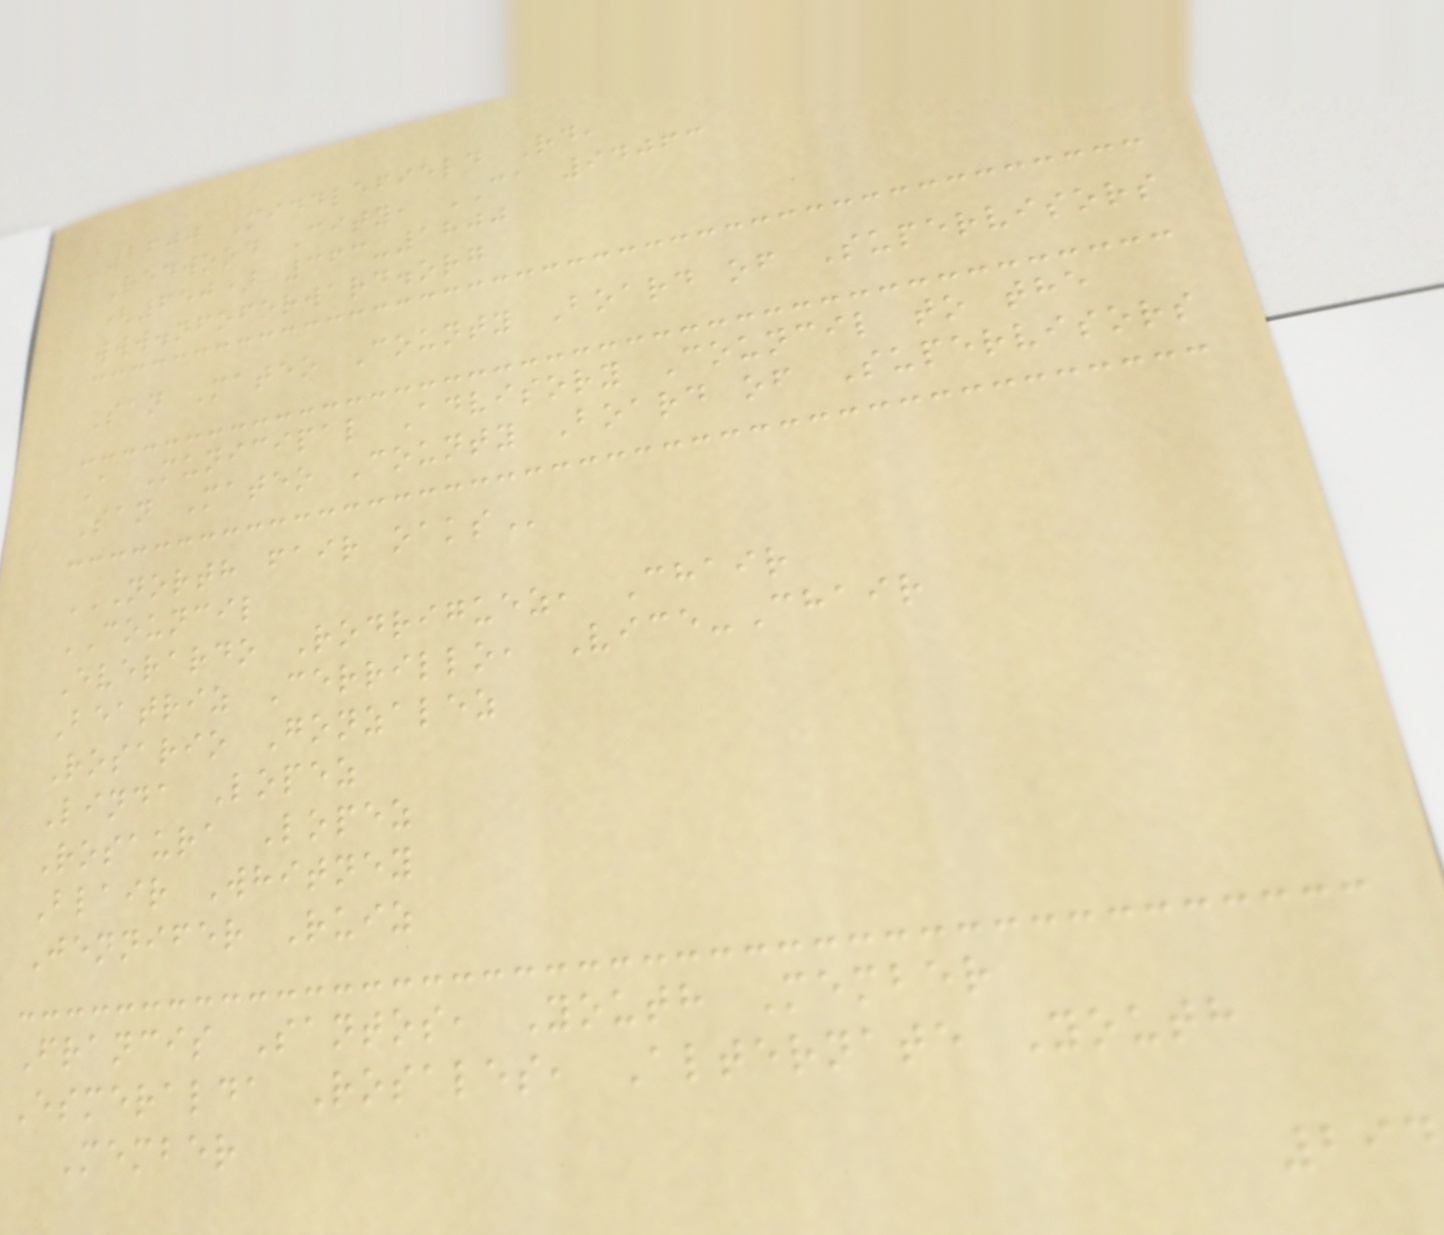2600 Middlefield Rd,
Redwood City, CA 94063
(650) 363-1800
www.nfoforward.org
San Mateo County Board of Supervisors
A Municipal Advisory Council to the
San Mateo County Board of Supervisors
NORTH FAIR OAKS
COUNCIL
Everardo Rodriguez, Chair
Beatriz Cerrillo, Vice-Chair
Rosario Gonzalez
Linda Lopez
Rosaura Lopez
Blair Whitney
Jennifer Ruiz
Francis Santos, Youth Member
Esmeralda Rosales, Alternate Youth
Member
294
